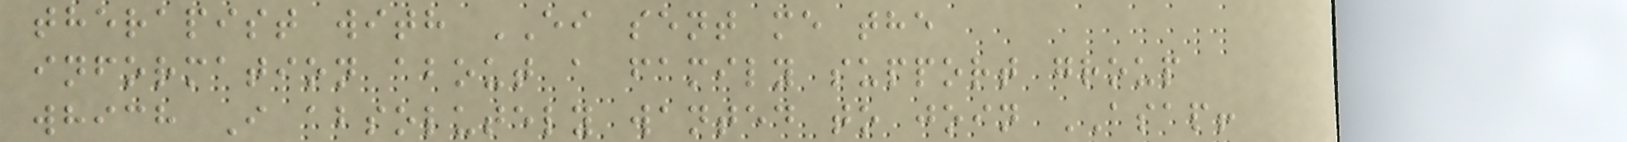therapist with EI sent me the
information about a family support group
which I absolutely wanted to join ASAP!
